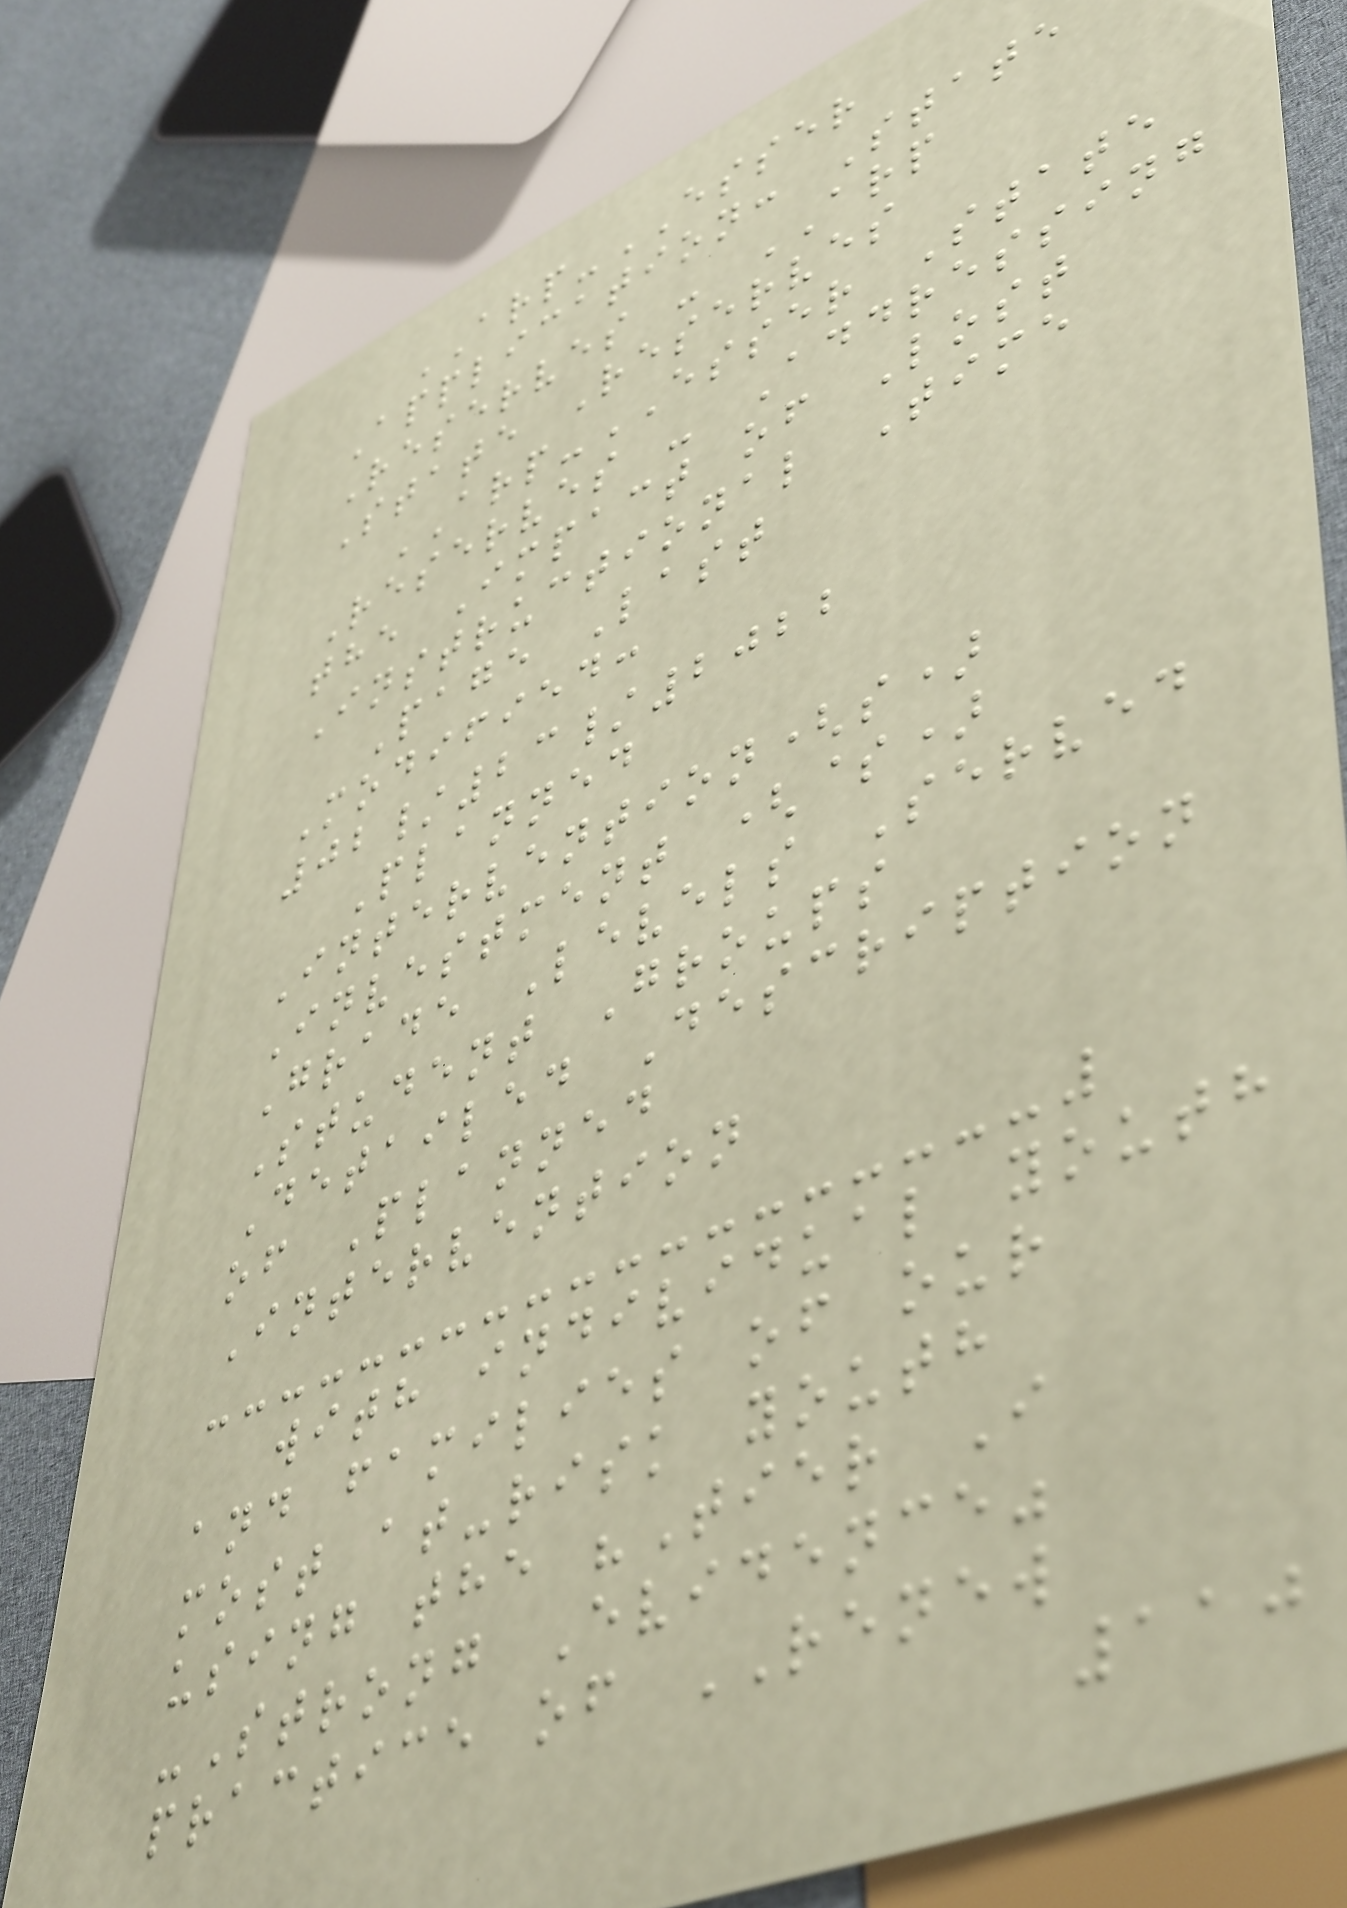ARP-ESSER
Application: State
Reserves - ARP
State Reserves
ARP-ESSER State
Reserves - Addressing
the Impact of Lost
Instructional Time
Page Last
Modified:
02/23/2022
Planned
Intervention(s)
Investment ($)
Grade Levels Served
Student Groups
Detailed Description
of Planned
Intervention
with individual youth
and families of our
most at-risk youth
using the "Tier I
-Strong Evidence"
practice of RENEW
110
